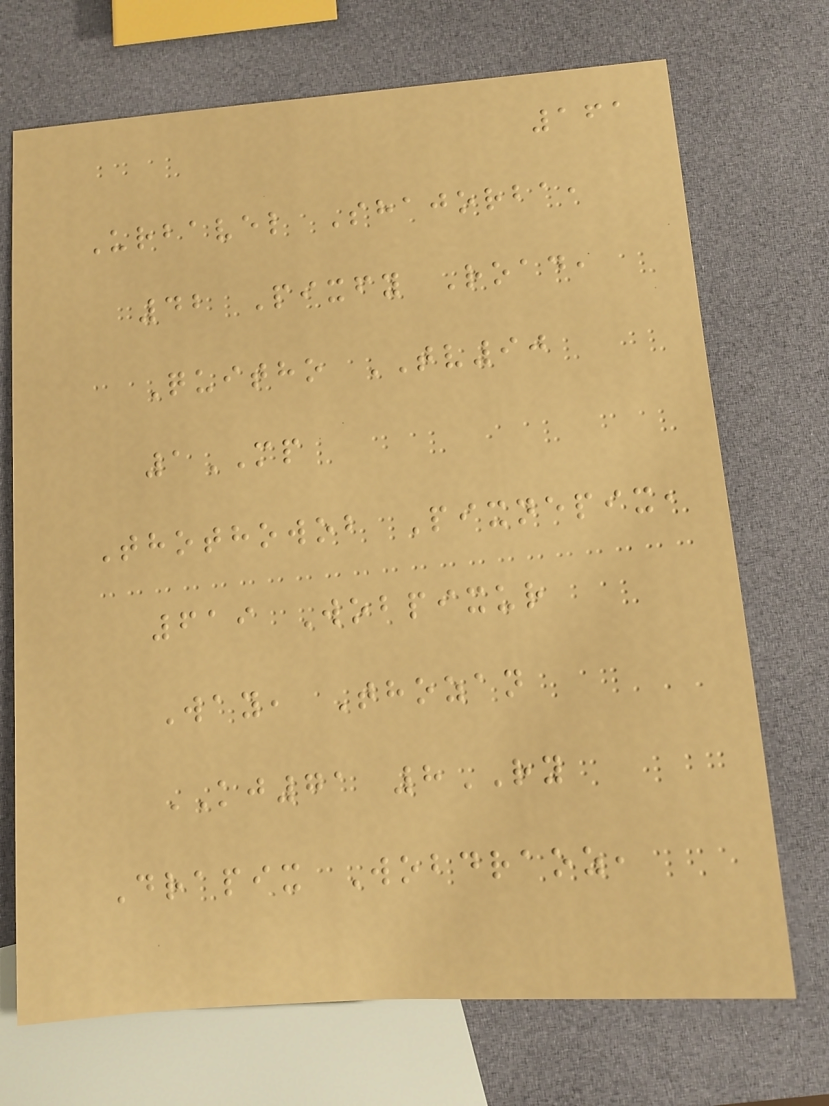161
Urbavel Shajorba,
42 Pixfy Road,
Quitho TV90
1MP
Thothowob Pixnepix,
619 Wobpixur
Way, Thozan
KJ71 8RY
Drapix Wobdraoz,
